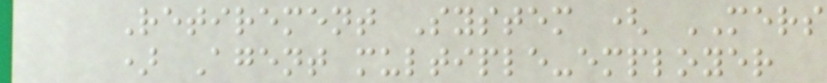Retirement System ( MERS
) Agent multiple-employer
